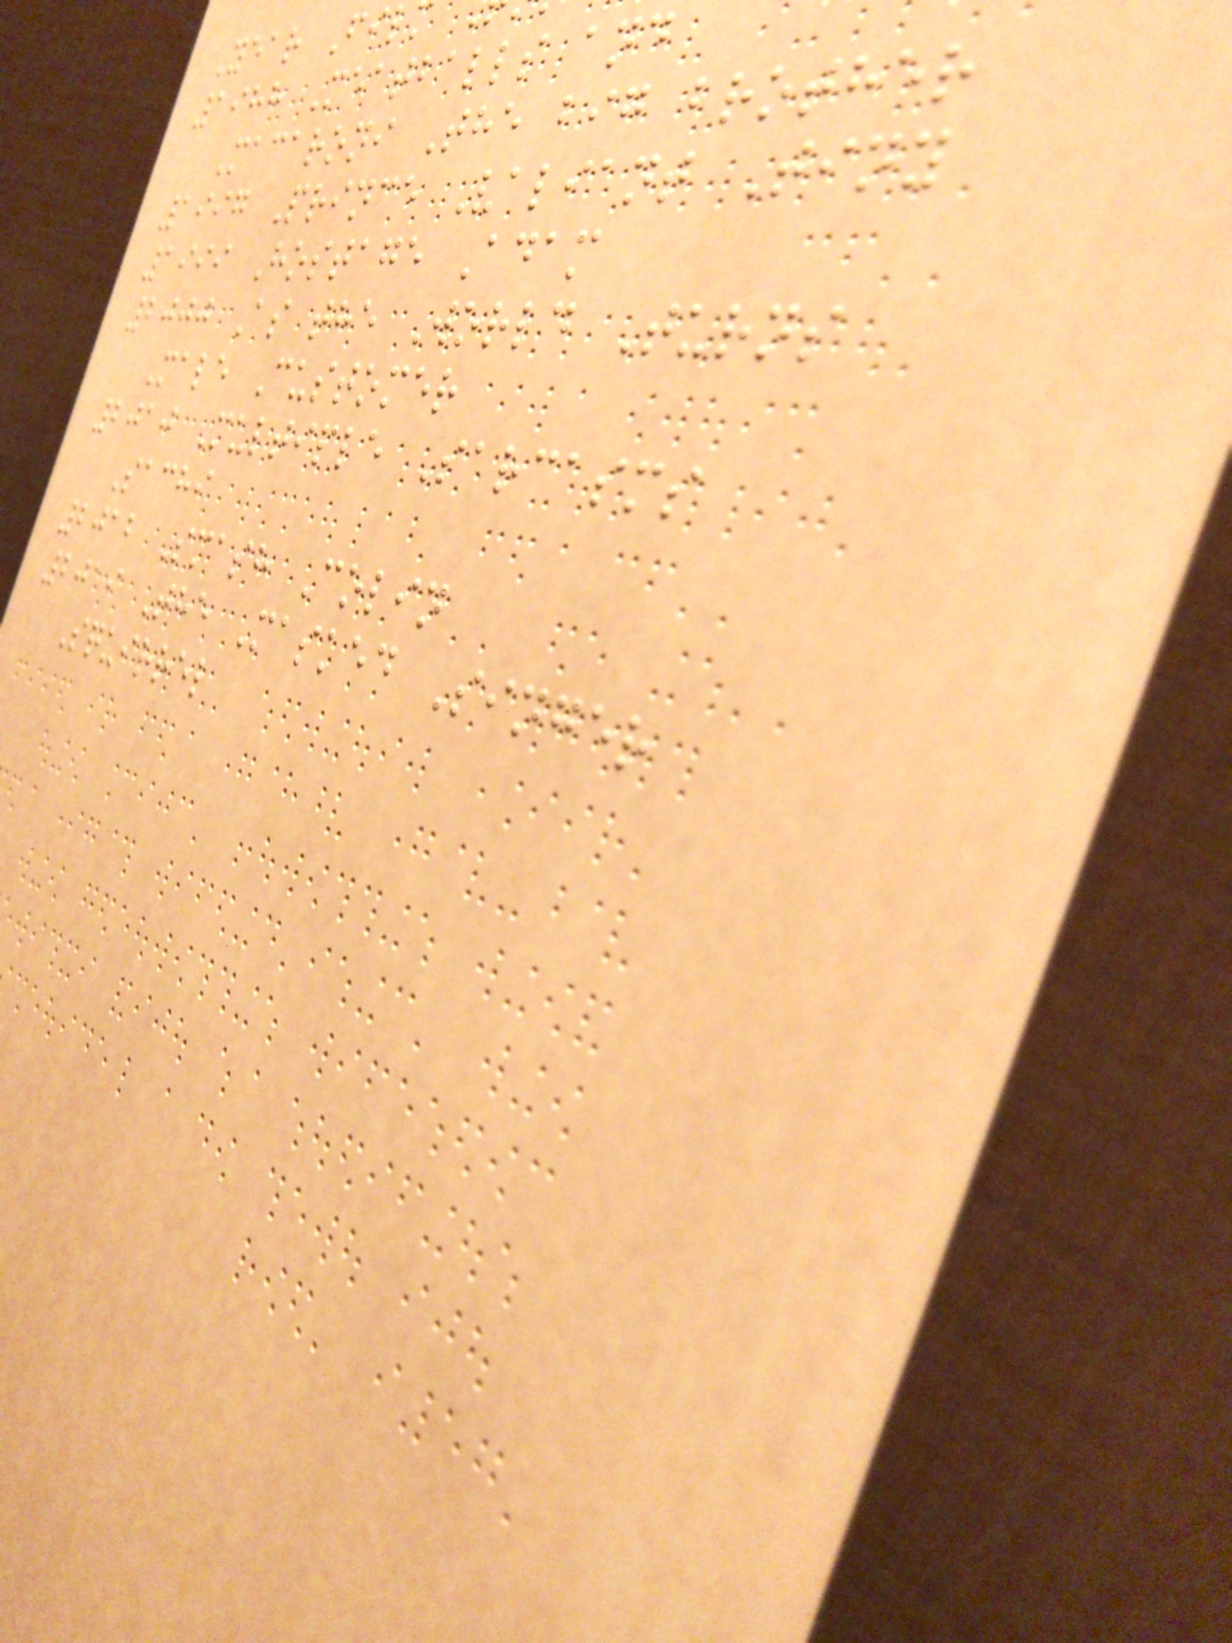Year Fil
1988 Meatballs and
Macaroni The big brother
1997 Prince Valiant Tiny
1999 Hostage Adam
2000 As the World Turns
Male Customer
2010 Multiple Sarcasms
Sachi
2012 Smash Colin
2019 The Masked Singer
Squirrel
